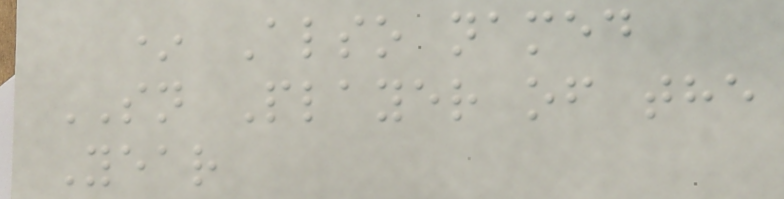* Also named
SN Player of the
Year
